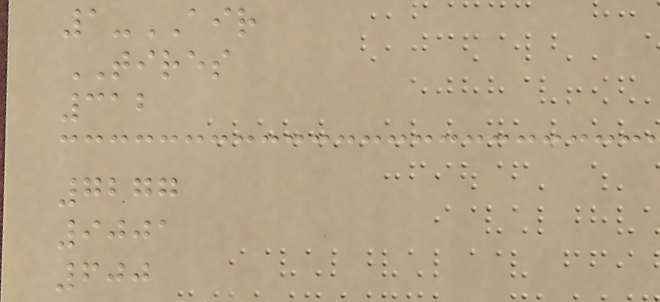1-AIR
TIRES
312
7277
9001
600
